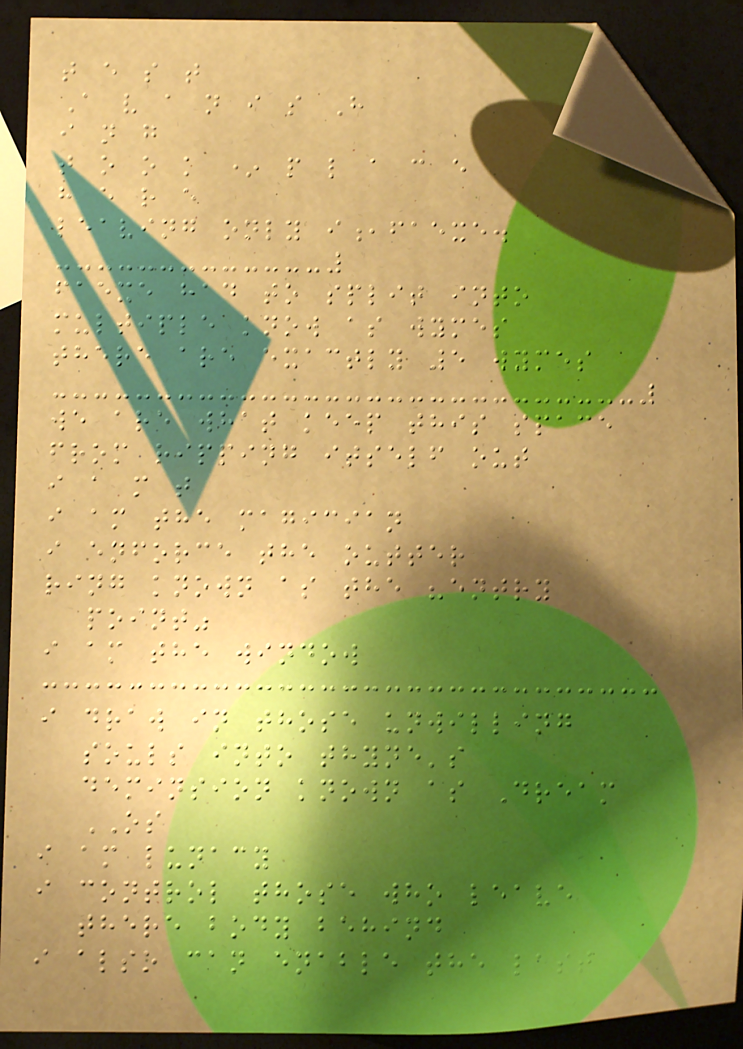t e s t
A v a n i s H
i n g
t o o k * p l a c e
h e r e
leaving only i,faexe.
faexe had to split into
multiple know as wymes
there are exactly 5 wymes
we are what keep this space
from ripping itself out
i a m t
i am the magician
i enforce the outter
ring known as the "entry
point"
i am the window
i draw in those unwilling
souls into thyne's
deminsion known as Dream
OS
i am lunacy
i control those who leave
there body behind
i also can enable the last
